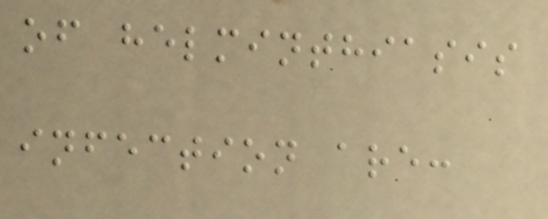of helminthiasis
infection are:
